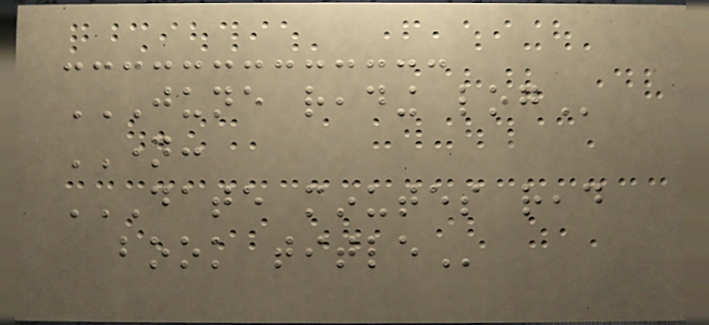JUNE READING LOG
NAME:
DATE MINUTES READ
BOOK TITLE
